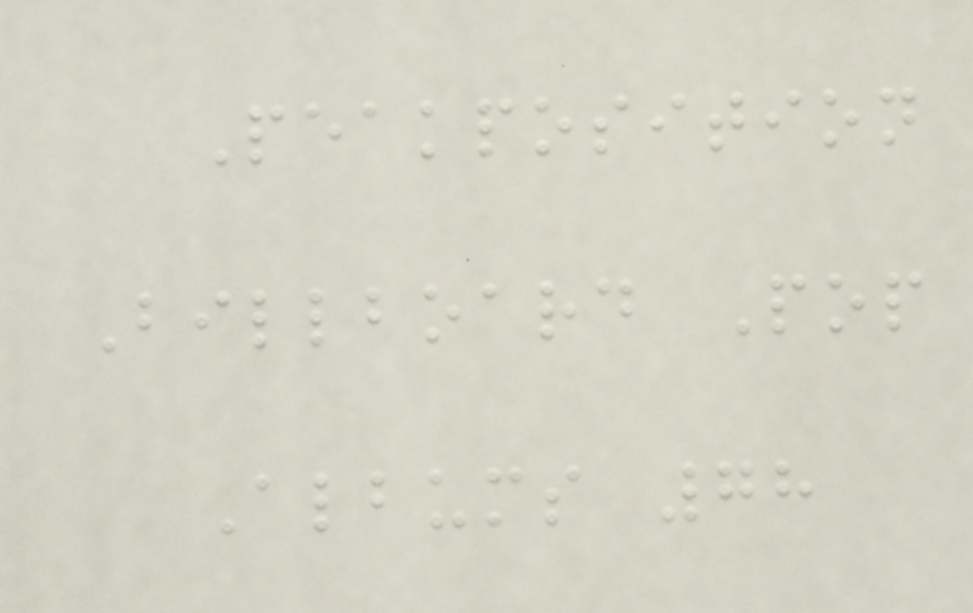Peakposition
Billboard Pop
Albums 78
